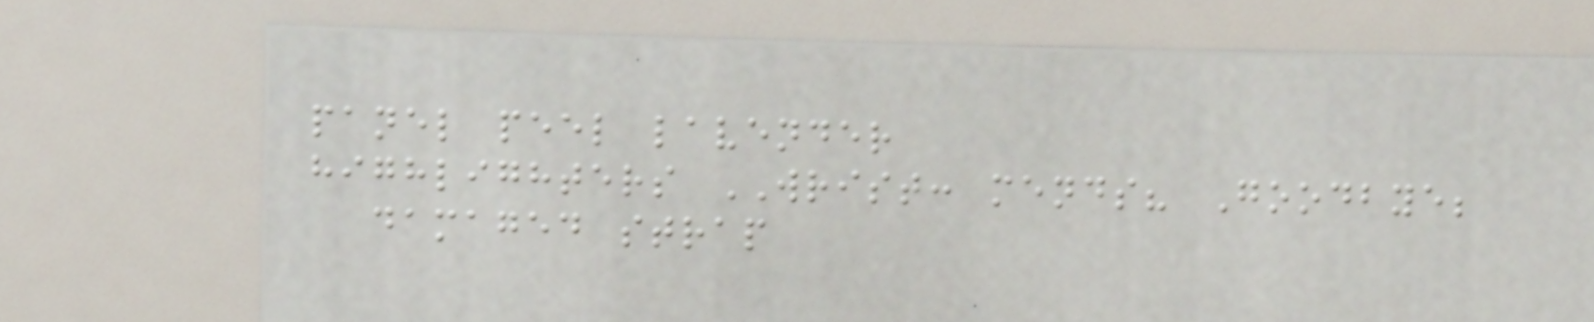panel peel lavender
highlighters WRIST: mends? Goodbye;
damaged strap
